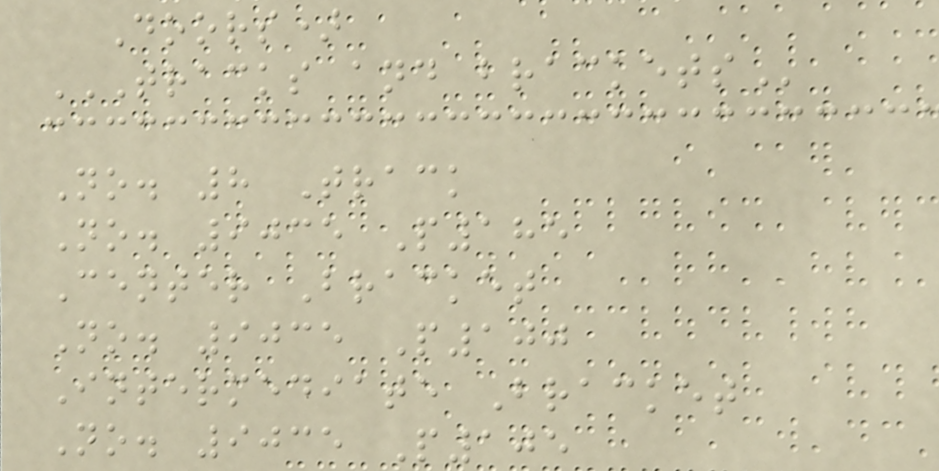Doors)
TRACKS AND BRACKETS
No. 8 Track
No. 9035 P185
Center Bracket
No. 9035 P100
Intermediate Bracket
No. 9035 P105
